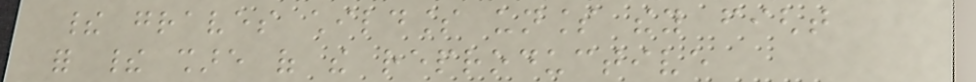their graves childless unless they fight
for their share of the reproductive
